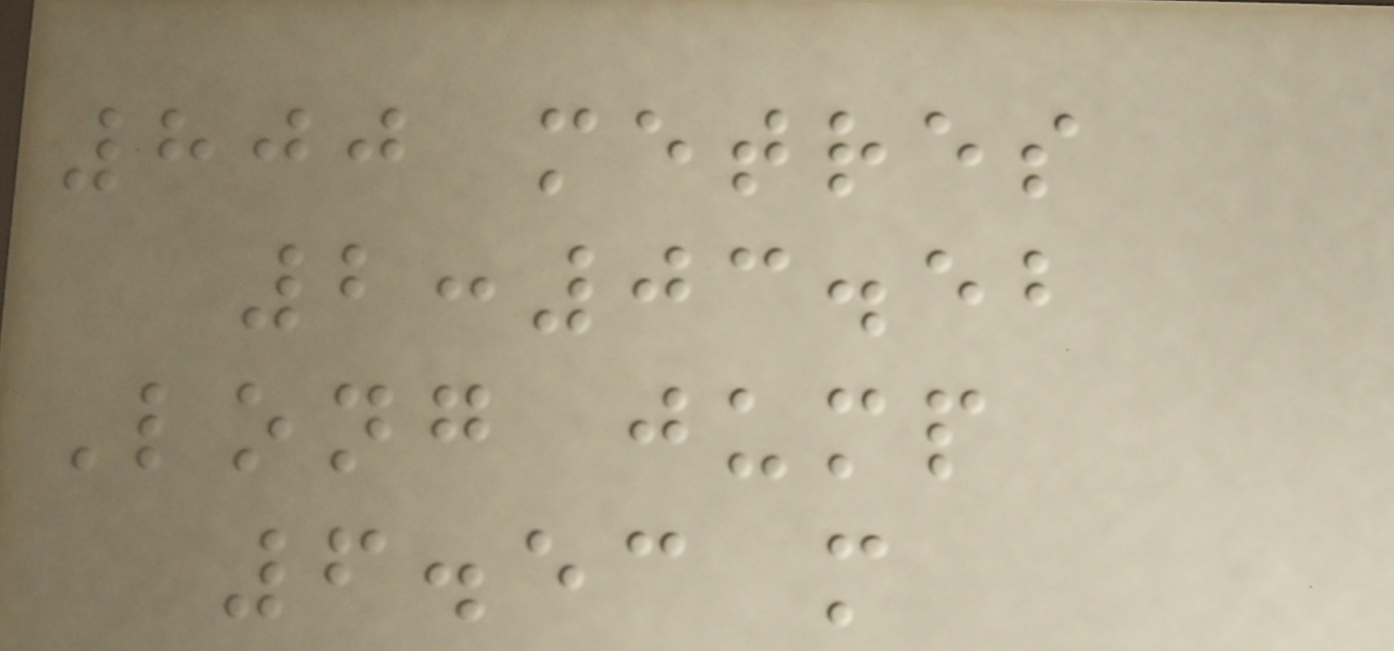800 metres
2:03.52
Long jump
6.53 m
